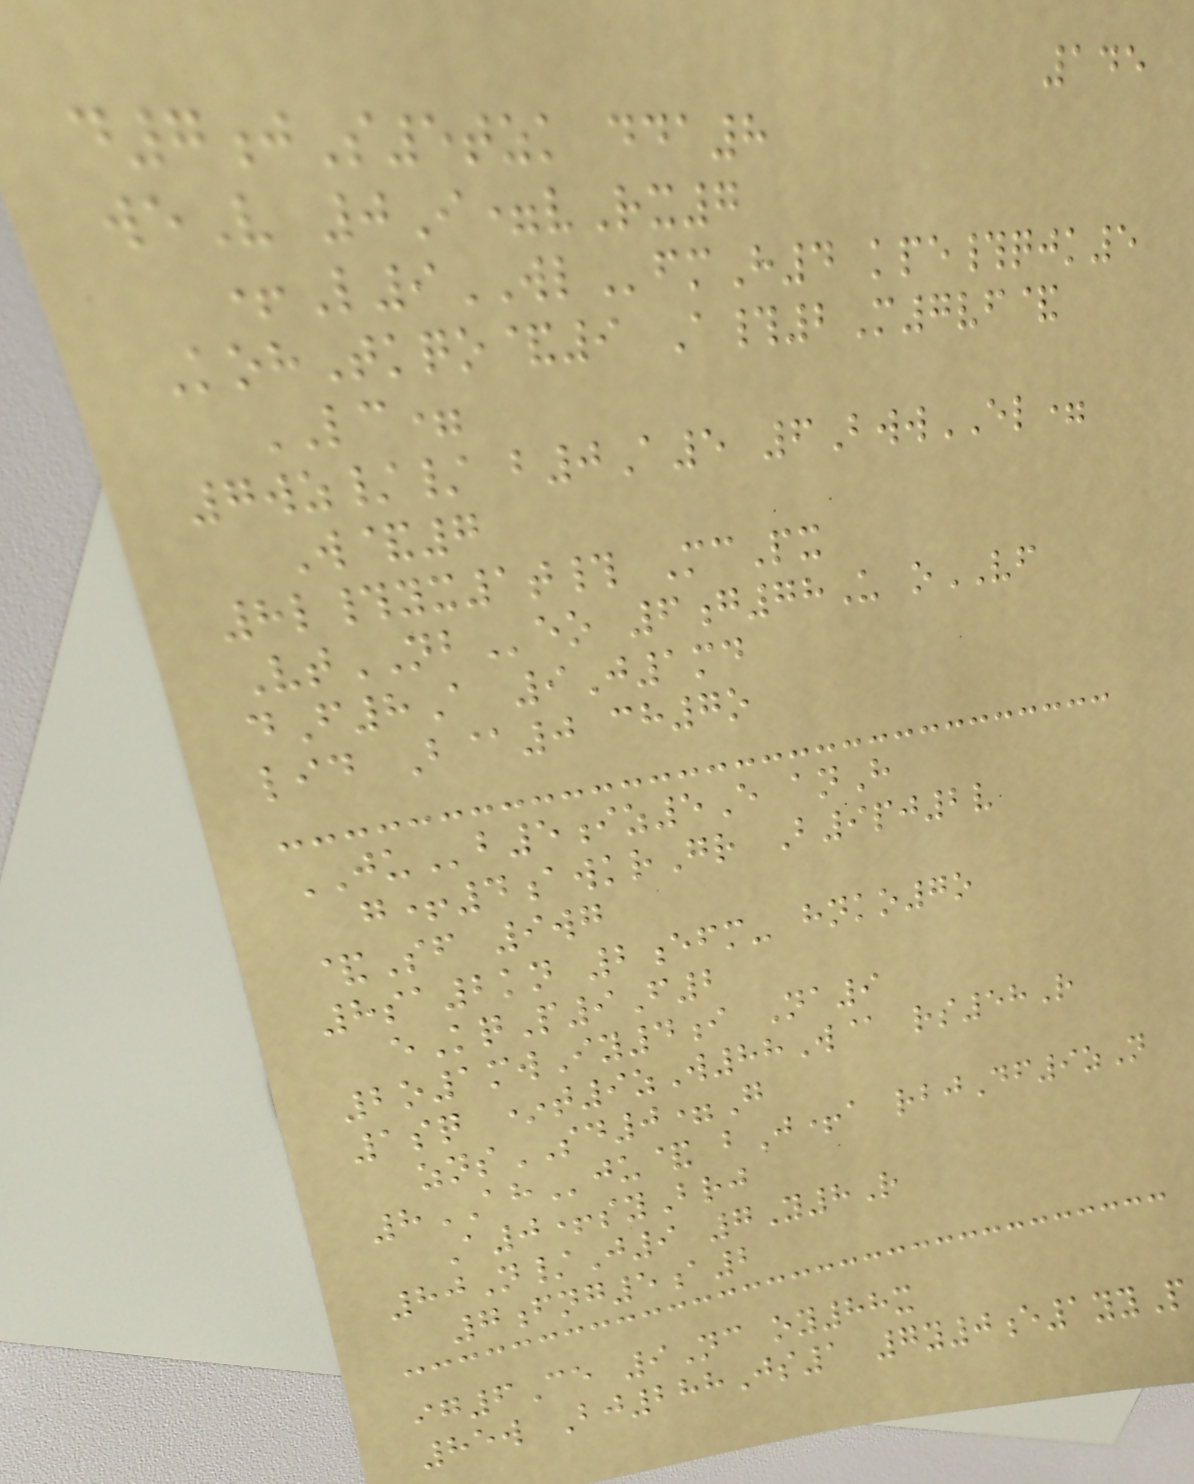145
d7jS5tzk dda8
weV 0I=vRx7
+L9WLfmH4 kpe#qjk5
KohTkqo&9 A#2M7vf&
LC=
7wz// b0A5 6BwwEL=
W&7
8l#yx1t# McPx
VtNBeo 6g78U oVF
dF8A 9J1md
lid B@0 ch7o
JUb5iz5E anH
g+4awkrGr B9pj2v
&Sf 9wg
8sa2kn 2efm- hnko7o
eKqP9F2
2o1mwIy4i Na9
1sq *t9zW88W@ rs58R
znsSD0=G
8AHju& bJ+a rbjDf9zN
A0+syBrj
80N/J9 7Y8R
7fng5a2
ig6Ce 9Nc oy88x
85w Bj288Js1 7y0e1yyP
